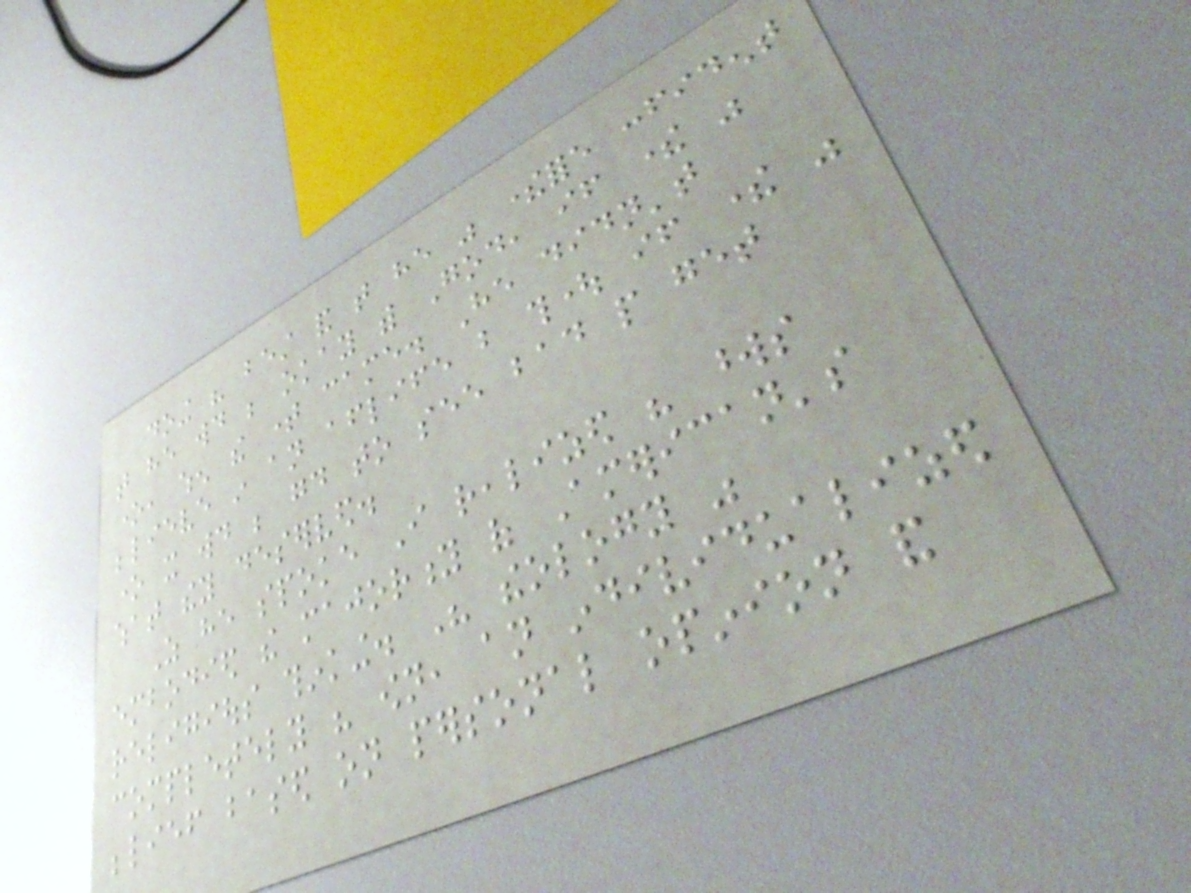doing his best and that he was therefore confident
that he would be okay with God, if there was
one, when the time came. He didn't
believe in an afterlife but thought if there was
one it would be good to see bad people get
what they deserved.
As he spoke I realized his words
embodied the majority of American's
religious thinking. His theology was
completely his own, an individualized
belief based on personal opinion and
